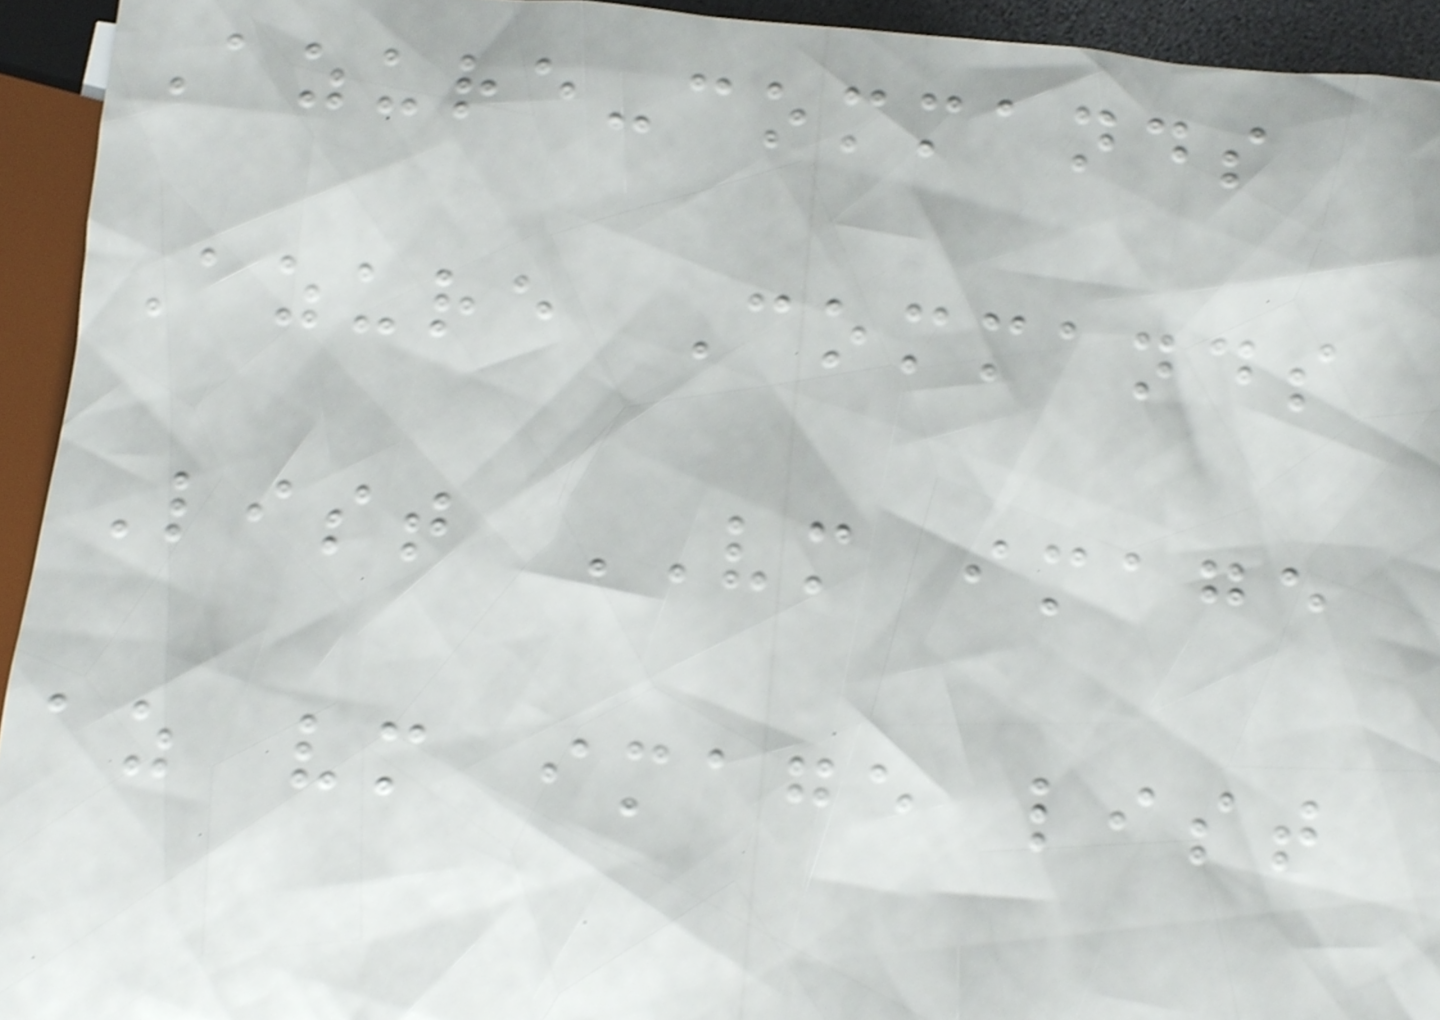Azure-commands
Azure Commands
List VM image
az vm image list
